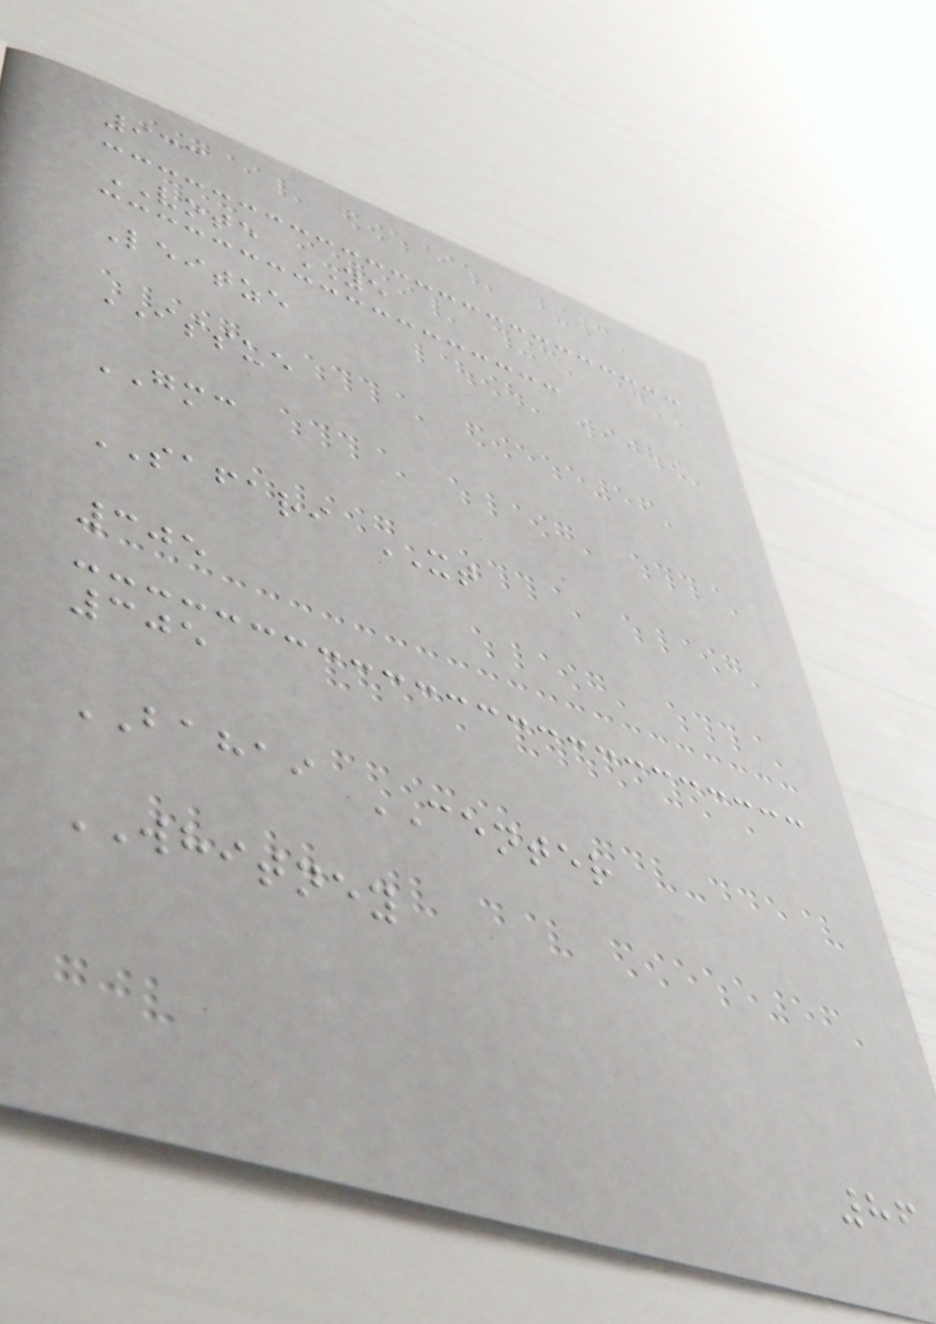933
VOTE YE
Leitze
ISSUE
GMC
SAFARI XT
305
305
BAHAI CENTER
WHITNEY
86
